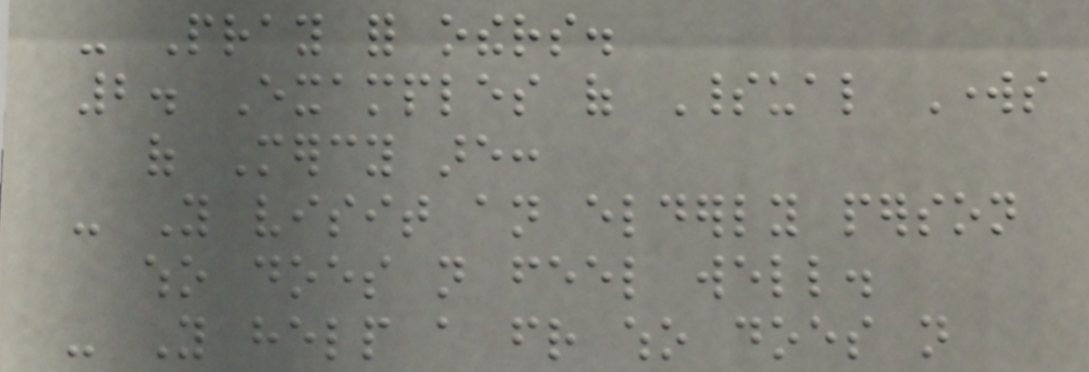- Pray for others.
2. Examples of Spiritual Works
of Mercy are:
- You visit an elderly person
who does not feel well.
- You help a friend who does not
